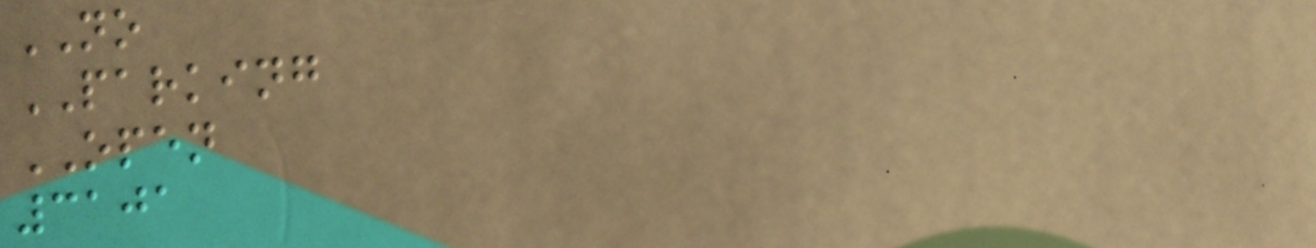NO
PARKING
OPEN
3101
